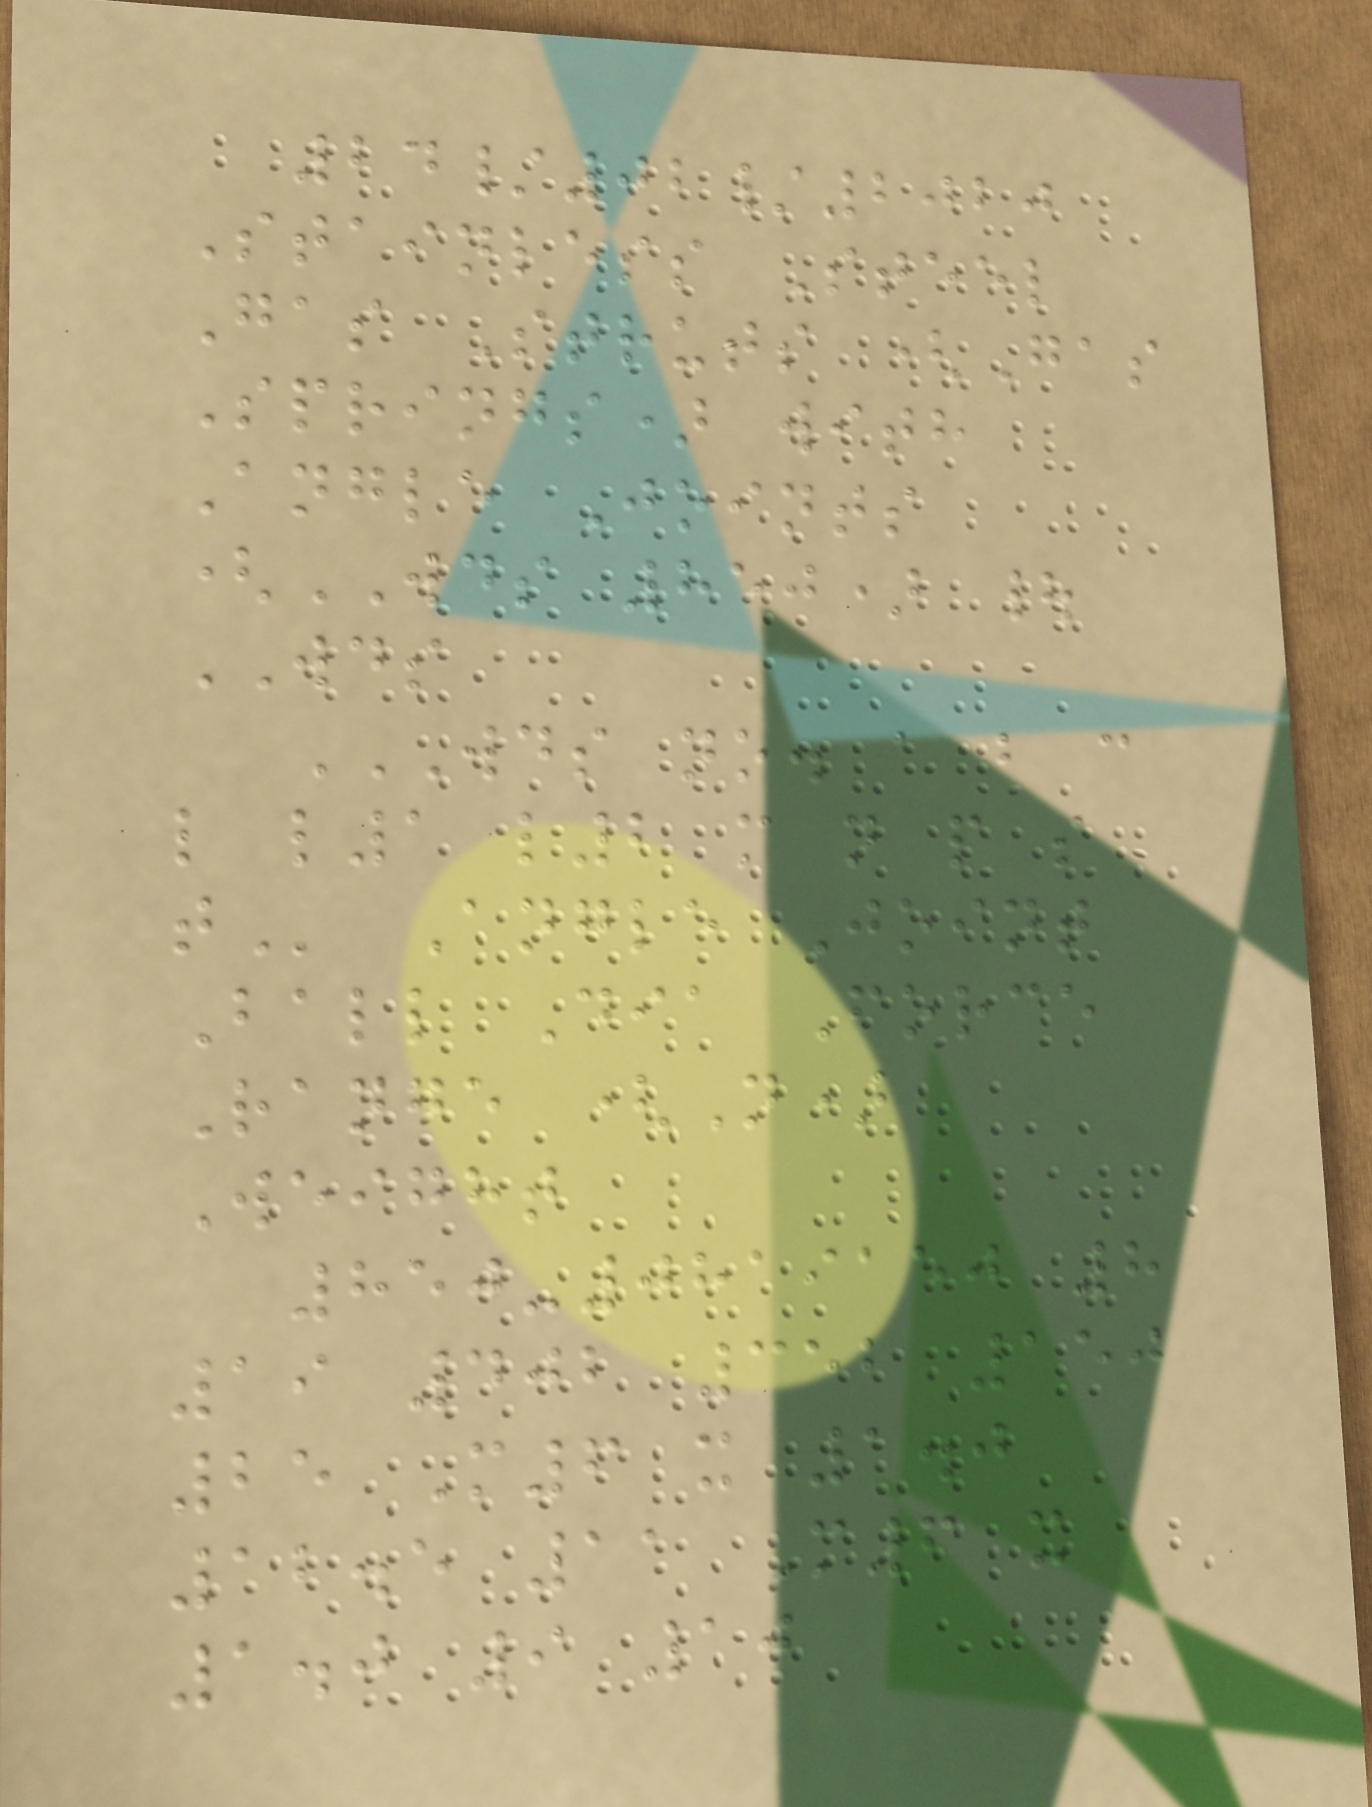24/02/2020
Stainless Steel
Gas Struts (Gas
Springs) with
Angle Joints
(WDS 850) |
WDS
WDS NO. A B C
L L1 L2 M N P S
T Angle Joint
Ball Dia Force
Range (N)
Weight
850-0819150 8
19 402 352 150
25 M6 x 1.0
12.5 11 M6 x
1.0 9 10
